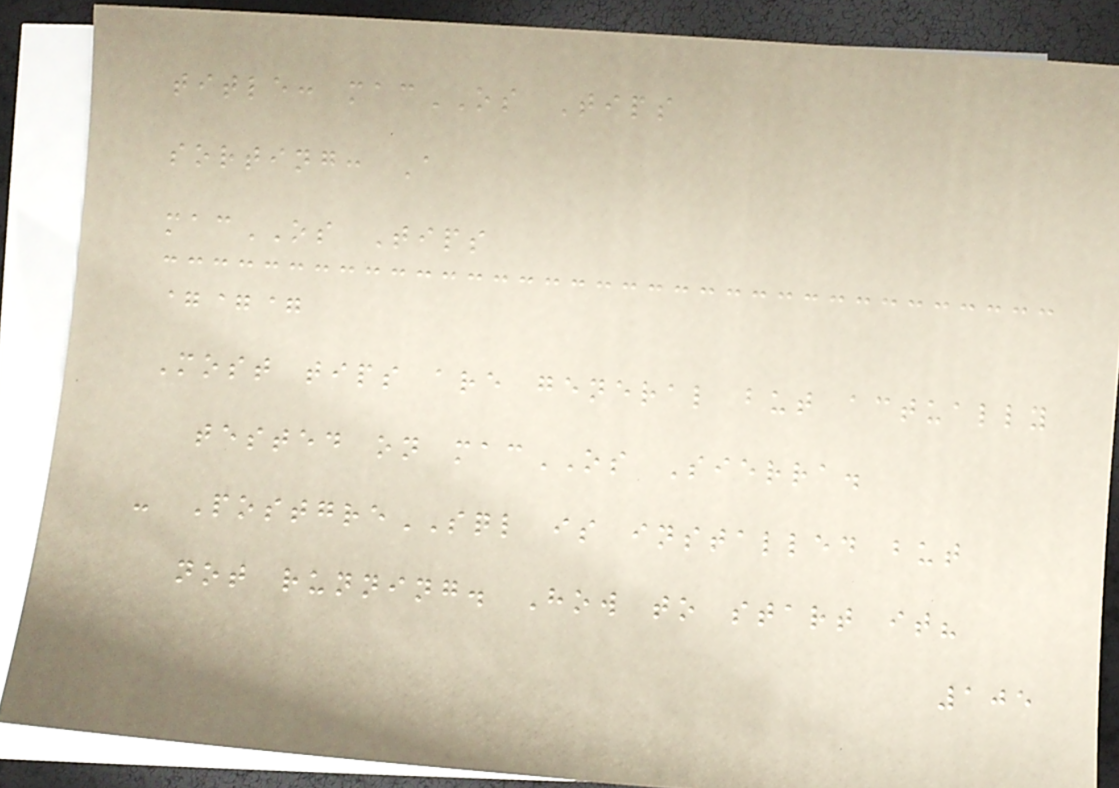title: macOS Tips
sorting: A
macOS Tips
===
Most tips are general but actually
tested on macOS Sierra.
- PostgreSQL is installed but
not running. How to start it?
105
